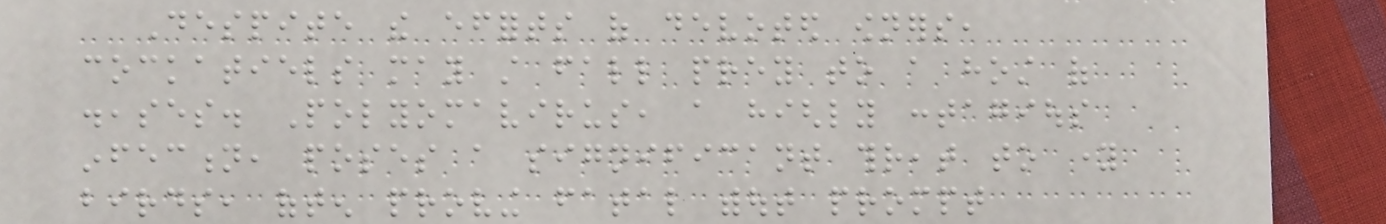Despite the efforts of devoted owners,
cockatiels may still fall prey to a host of
diseases. Polyomavirus, a highly contagious
infection, poses a significant threat to young
birds, often proving fatal without prompt
